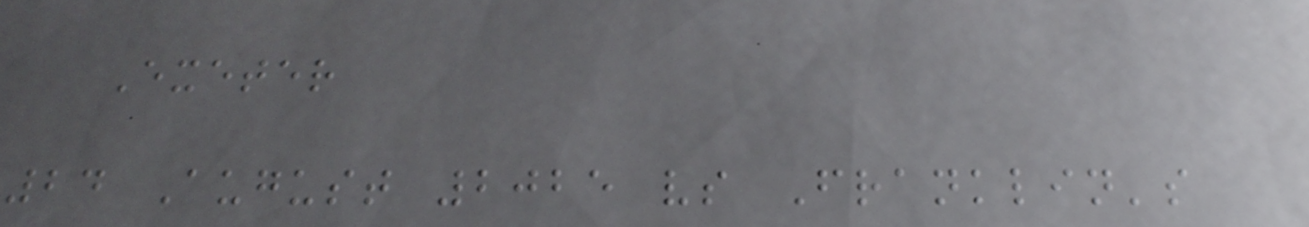Exeter
24 August 2025 vs Franklin's
